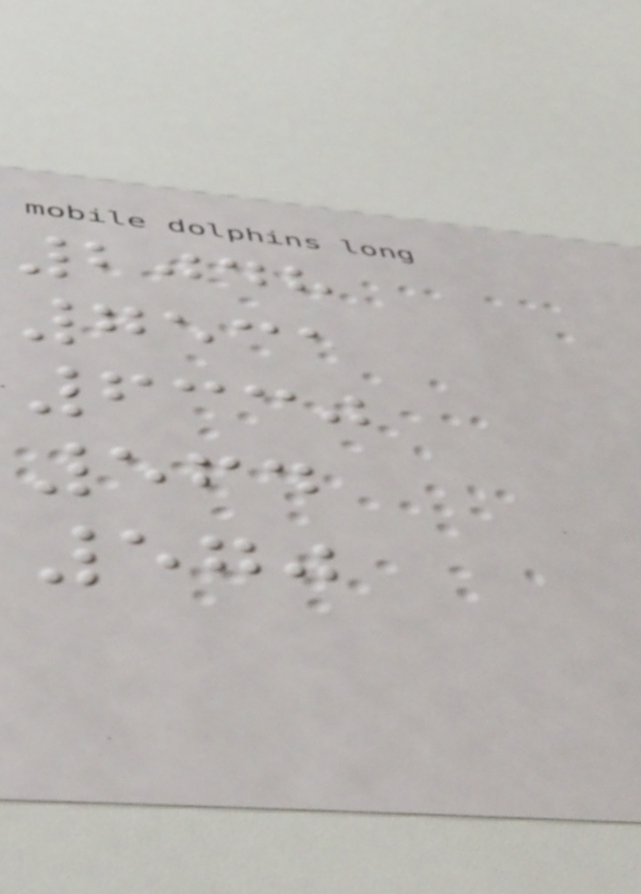2048
7531
6330
564
570
